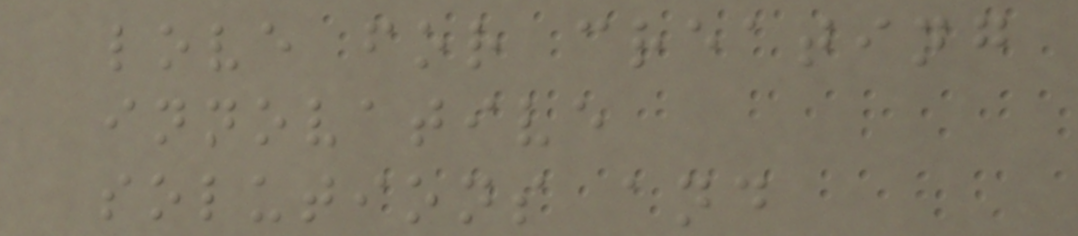love for creating
innovative
solutions and
